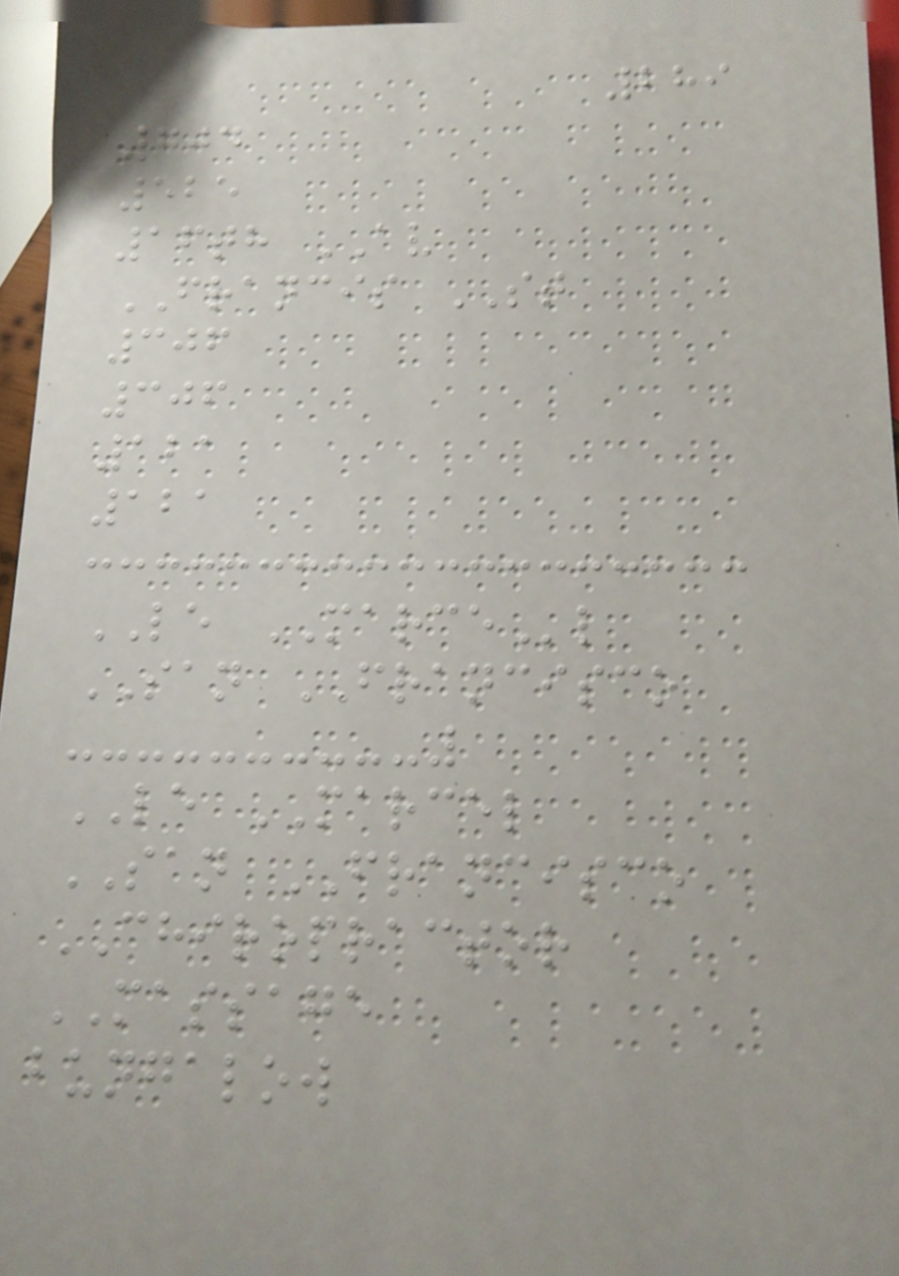289
704
525
16th AV
FRANCIS ST
306
306
121
121
LE MARCEl
SAN FRANCISCO
LE MARCEL
SAN FRANCISCO
CHIROPRACTOR
MASSAGE
bungalow
